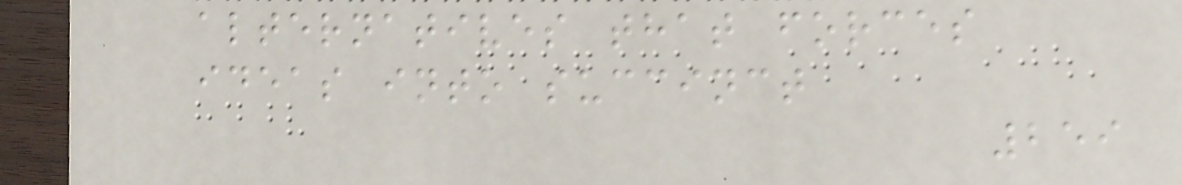alternatives that forces
ideas into succinct
259
